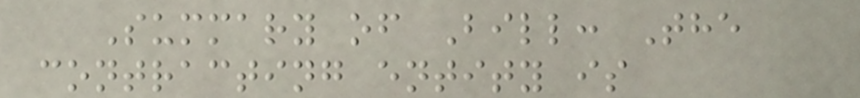Summary of Bill: The
contracting entity is
